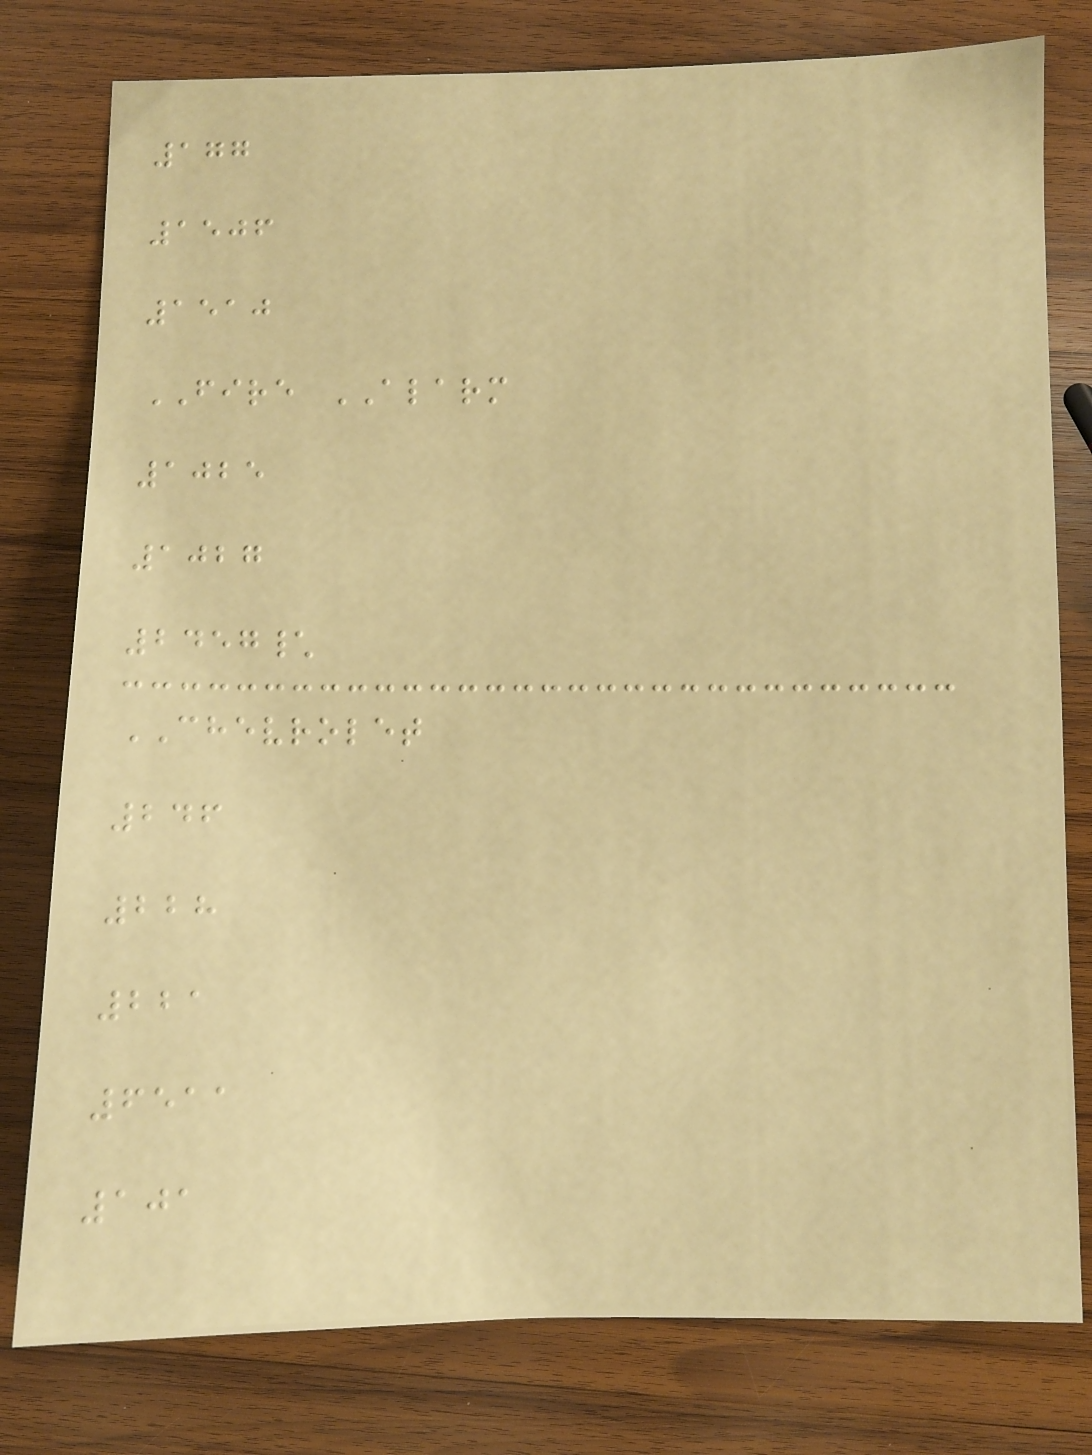177
1506
1510
FIRE ALARM
1025
1027
2457\
CHEVROLET
246
228
221
6511
101
